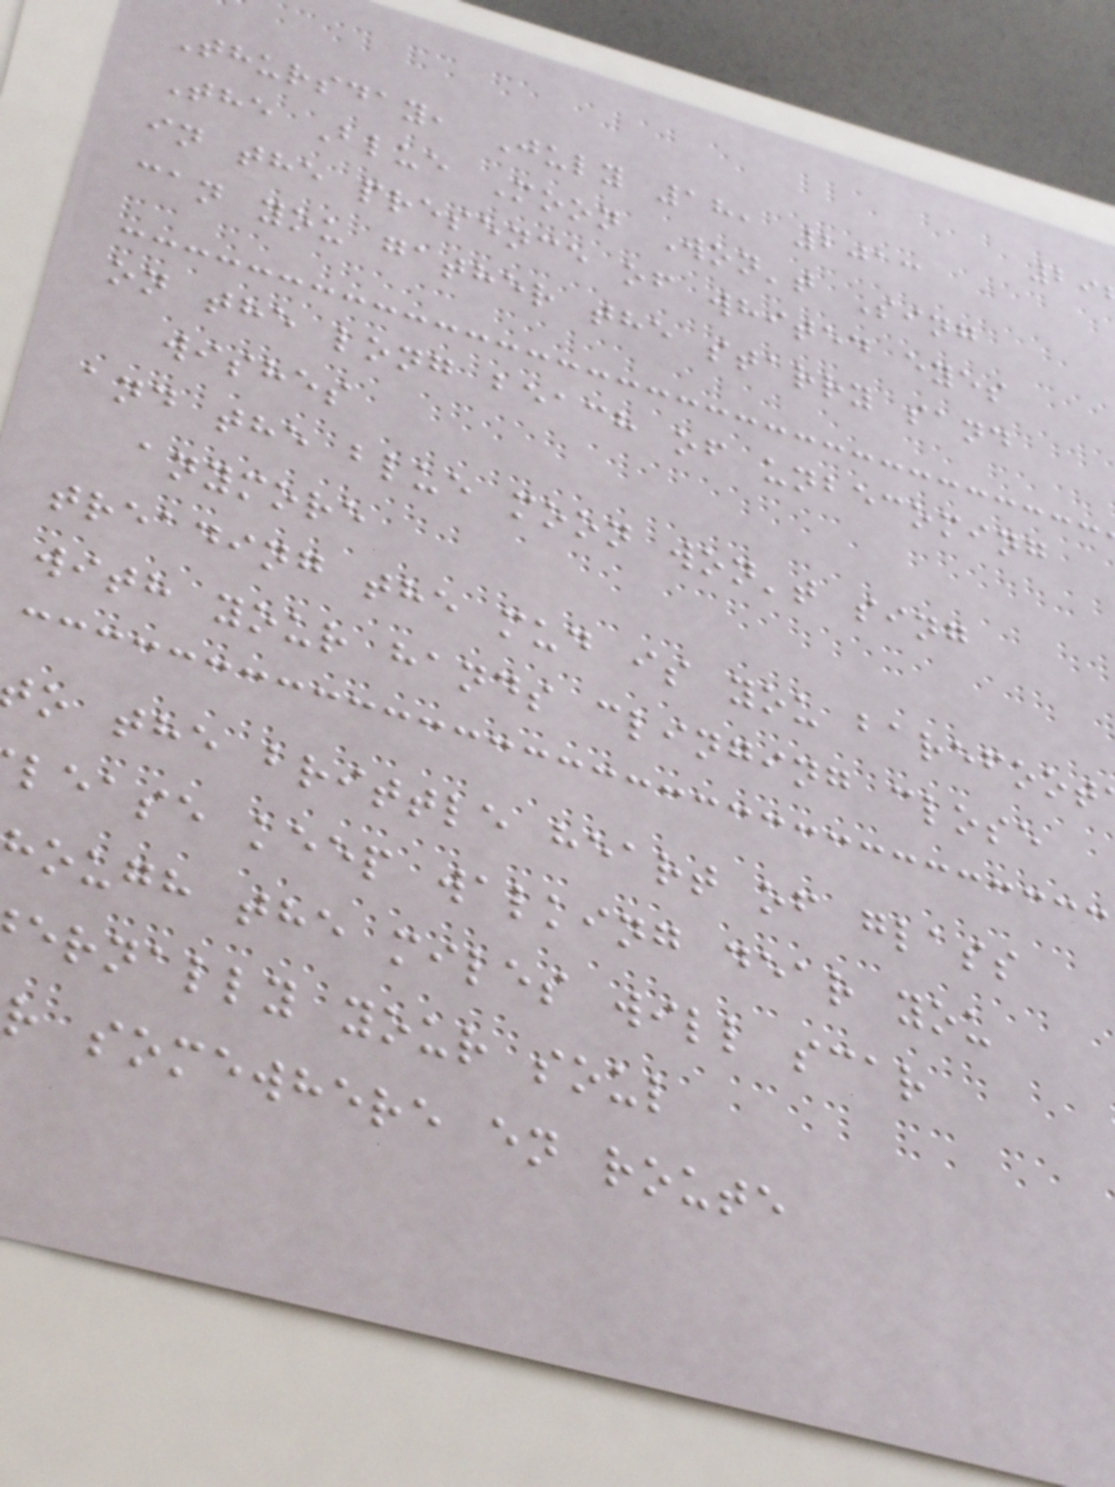Thursday, July 18, 2013
The Blue Moon Won't Sing
in the presence of whited eyes
can you gather the starry sand
on the long beach of unbecoming
wishes
and the blue moon won't sing
anymore
treading the mud is you barefoot
with your hands clinging close
o the brittle heart of glass
lease keep walking dear you
hough the miles will scar
ernally your soul
r somewhere en route
